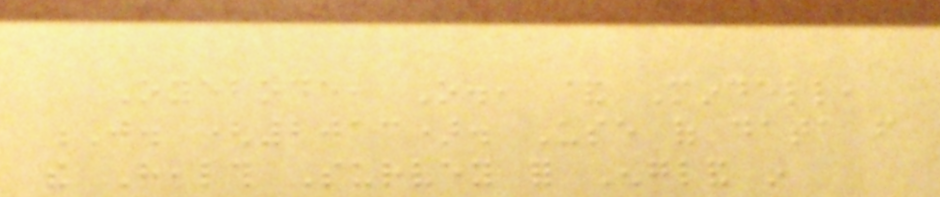Oyebode, O., & Mindell,
J. (2013). Use of data from
the Health Survey for England in
